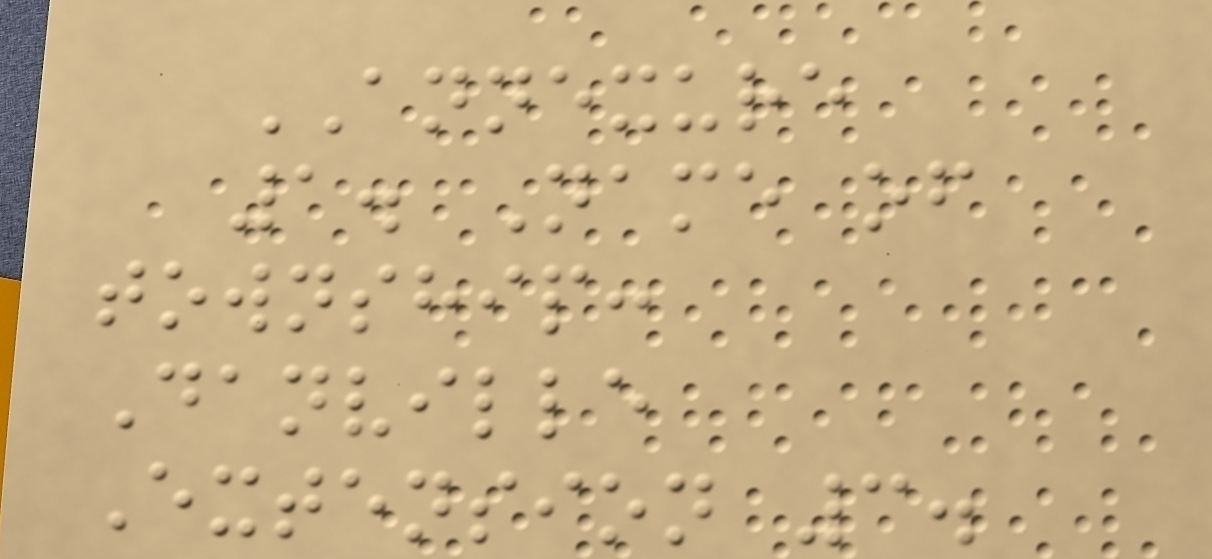ANNEXURE
1. Name of
township:
Danville
Extension 3.
